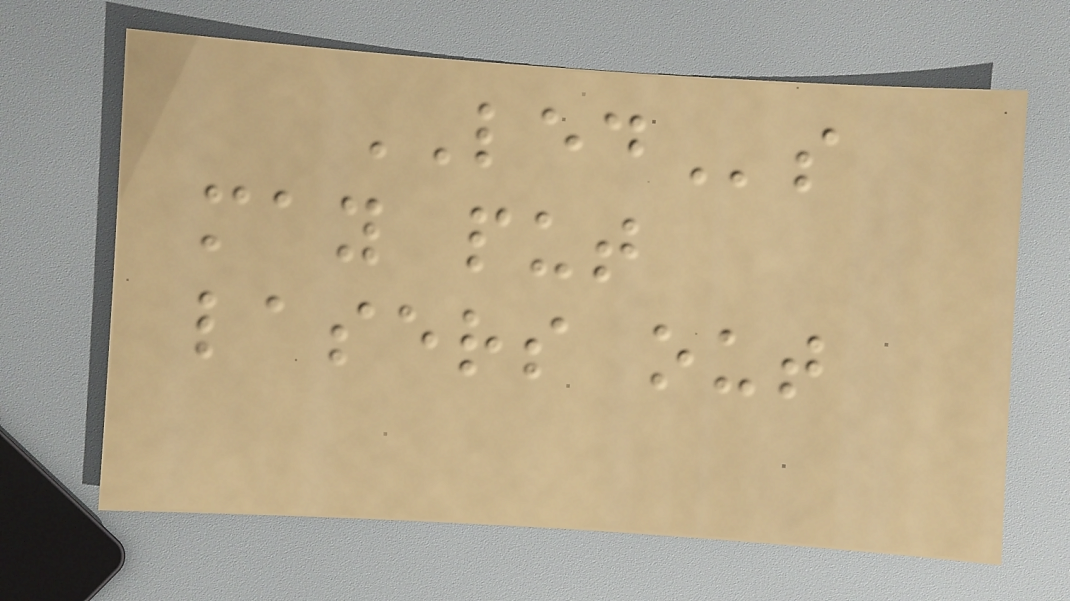LEDs
may put
lasers out
